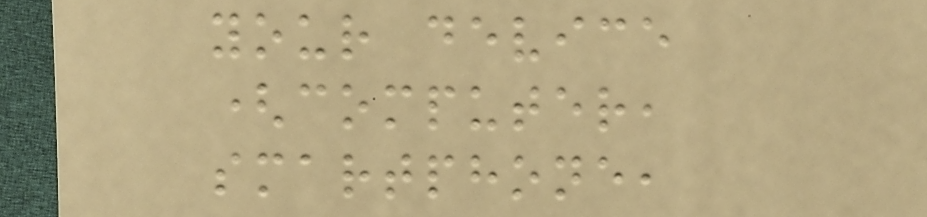your device
(computer,
smartphone,
